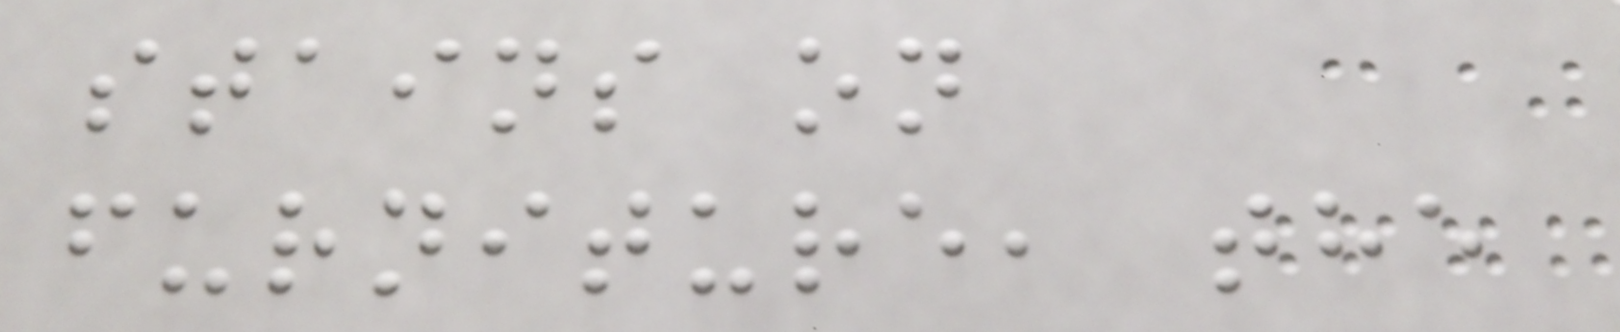stains on
furniture, the
